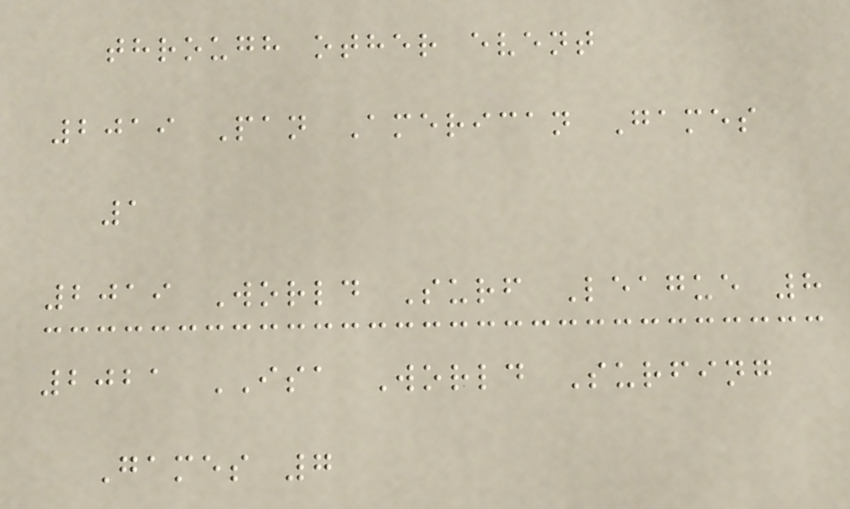through other event
2019 Pan American Games
1
2019 World Surf League 8
2021 ISA World Surfing
Games 7
